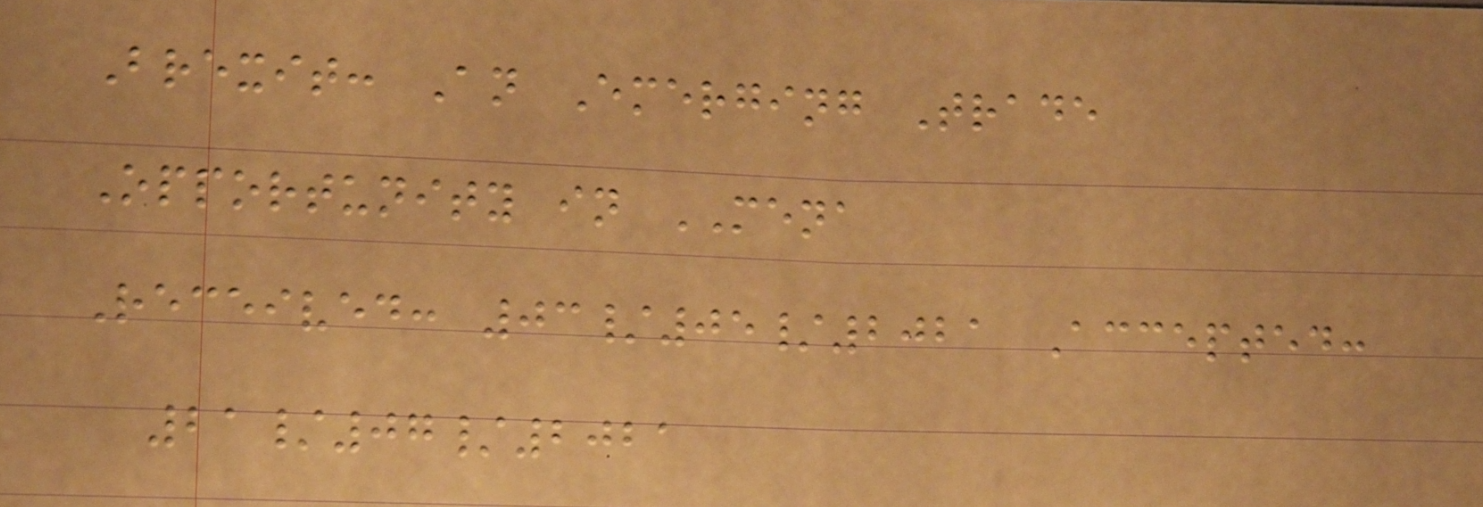Brexit: An Emerging Trade
Opportunity in MENA
Received: 03/05/2021 Accepted:
21/07/2021
